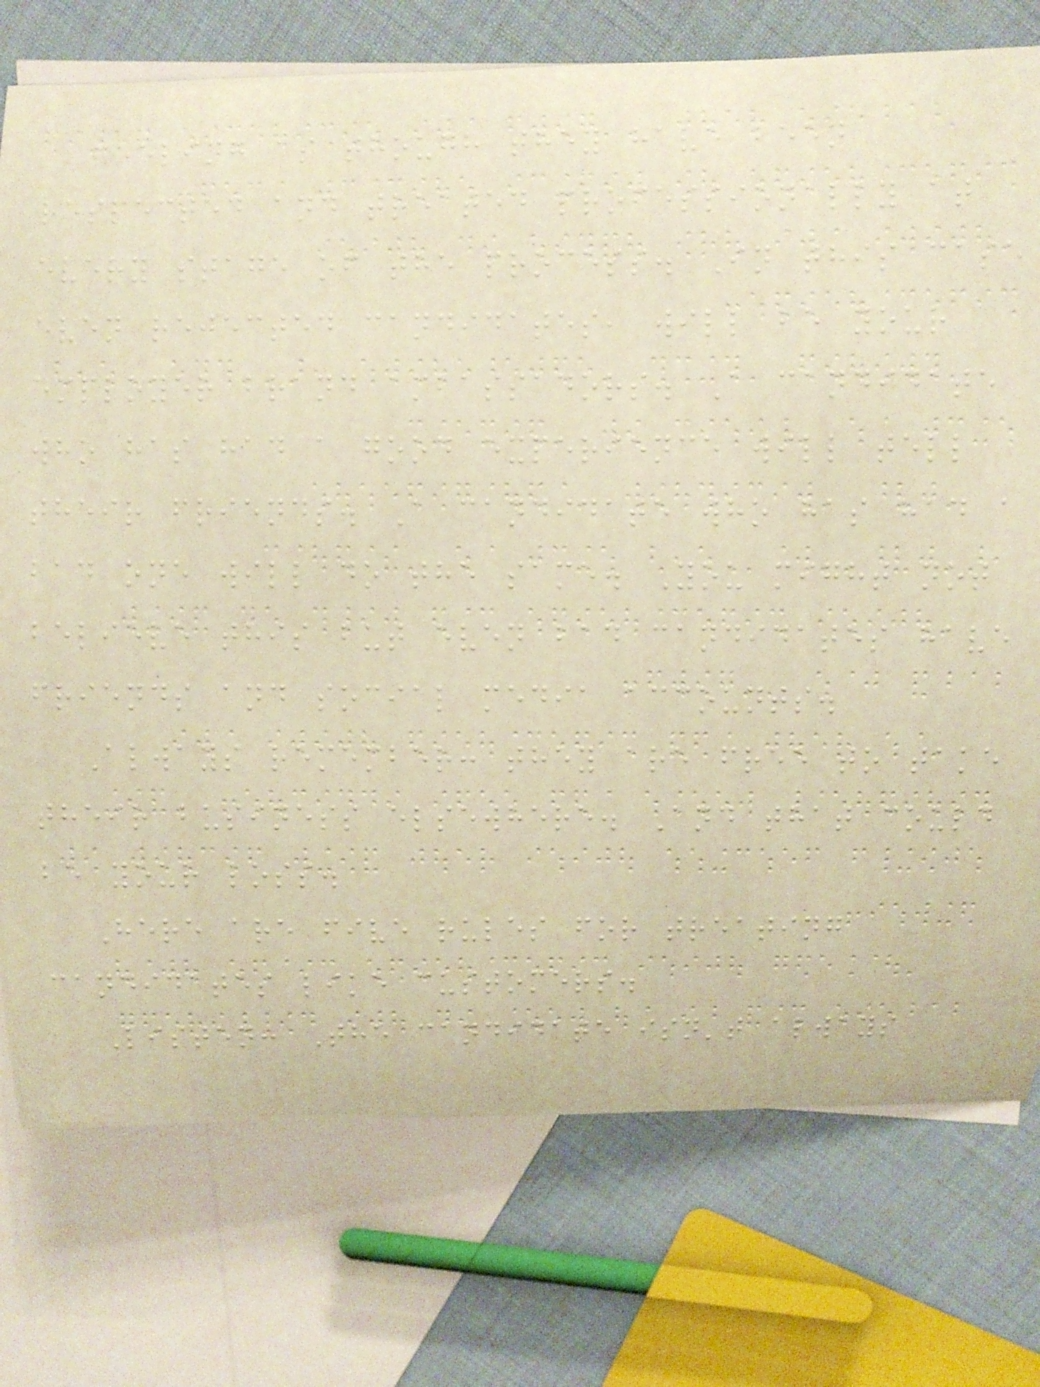feeling as though they have been
respected and treated professionally at
every stage of the process. In this case
even rejected candidates, will be your
employer brand ambassadors. A candidate
who has had a good experience will tell
their friends. A candidate who has had a
bad one will do the same. You might not
believe this but even bad candidates have
friends and social media accounts.
Always remember: they are free to take
their business elsewhere. And that could
be your loss.
Here are five rules for treating
candidates like customers.
Listen: The candidate isn't always
